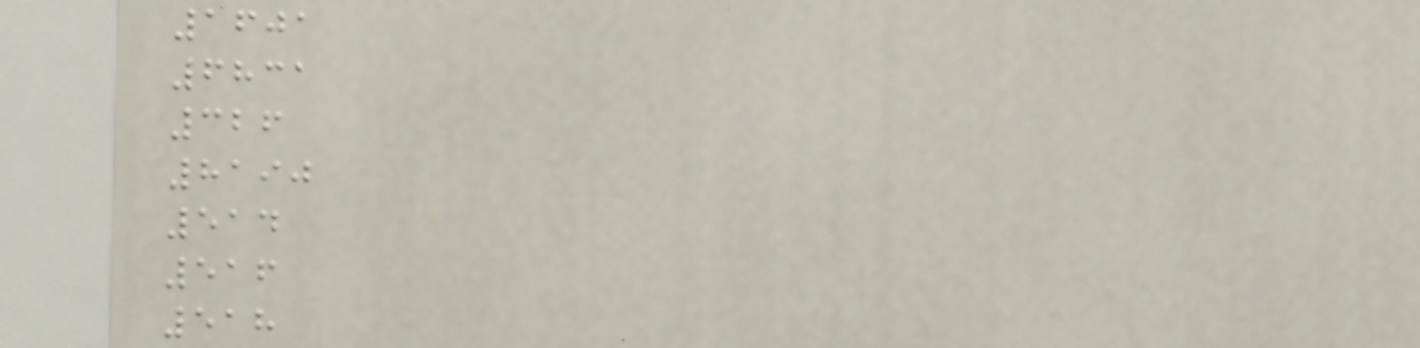1601
6831
326
8190
514
516
518
